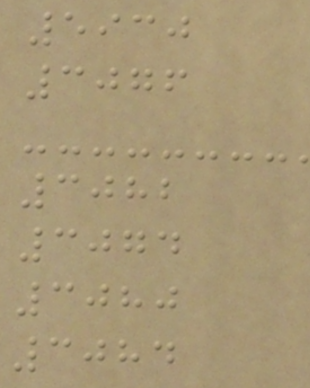5930
3076
3082
3074
3080
3084
